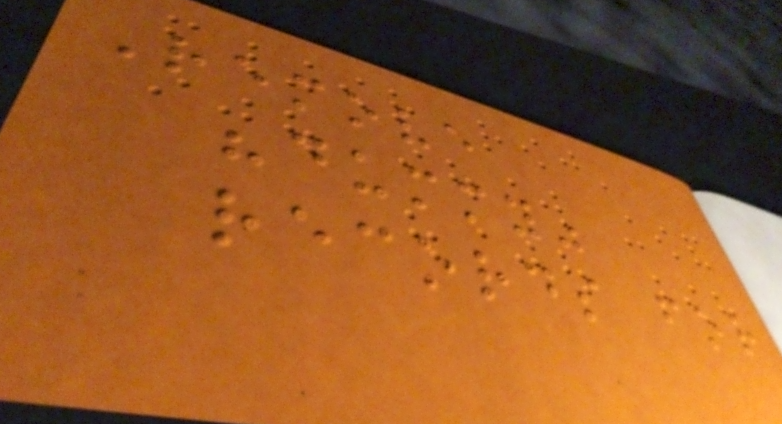Remove
"dummy"
records for
